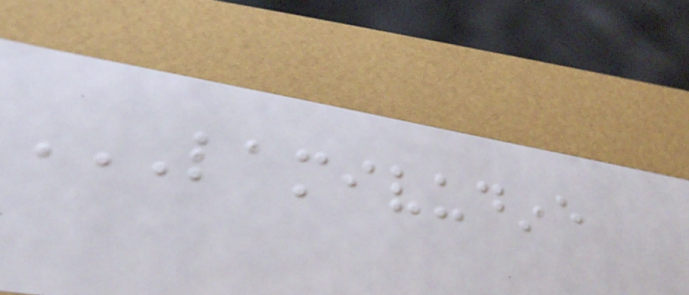LAMIVUDINE
